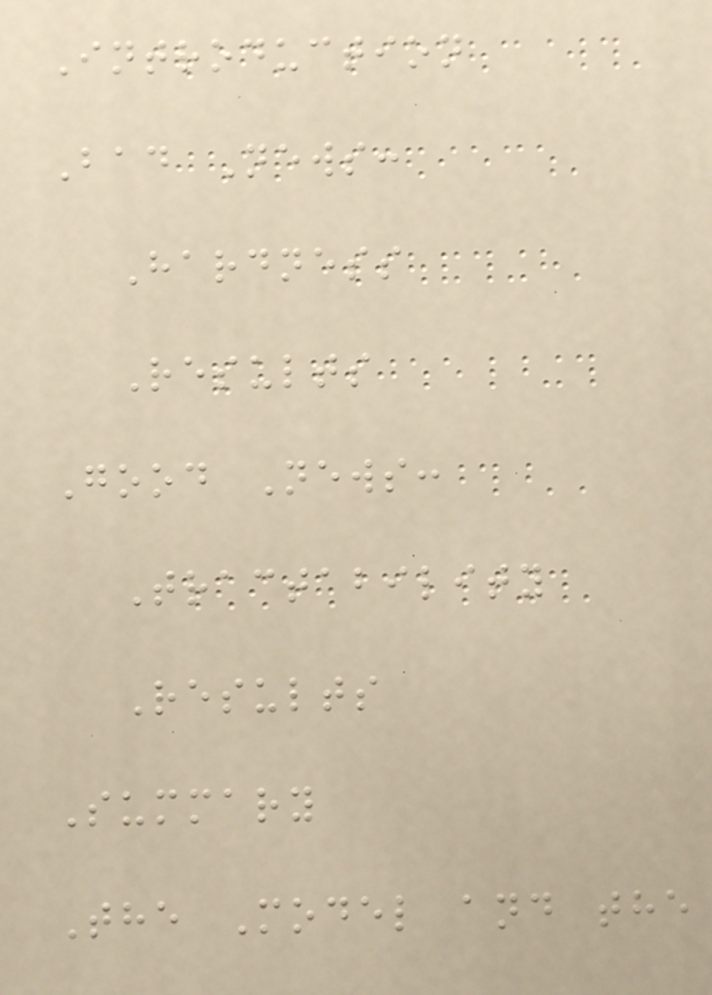Introduction
Bad News:
Hardness
Results
Good News:
Tractability
Results
Summary
The Model and the
